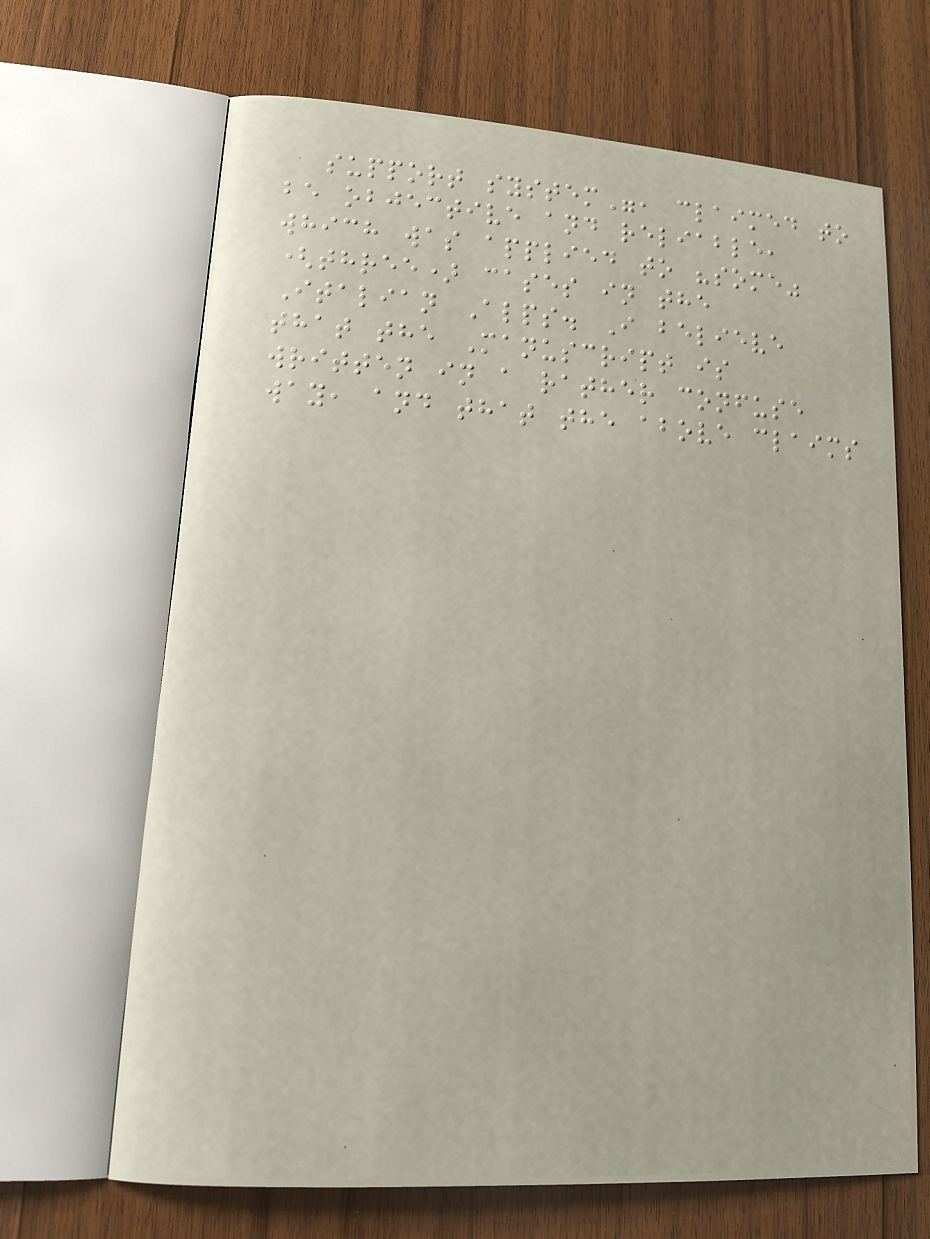support system", claimed to
be objective and reliable,
which was applied to "some"
(three) cases in the
Italian Alps. I believe
that the Manuscript is
written in a rather confuse
way, and that the above claims
